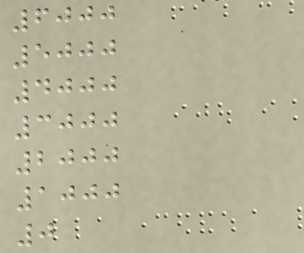6000
5000
4000
3000
2000
1000
0
